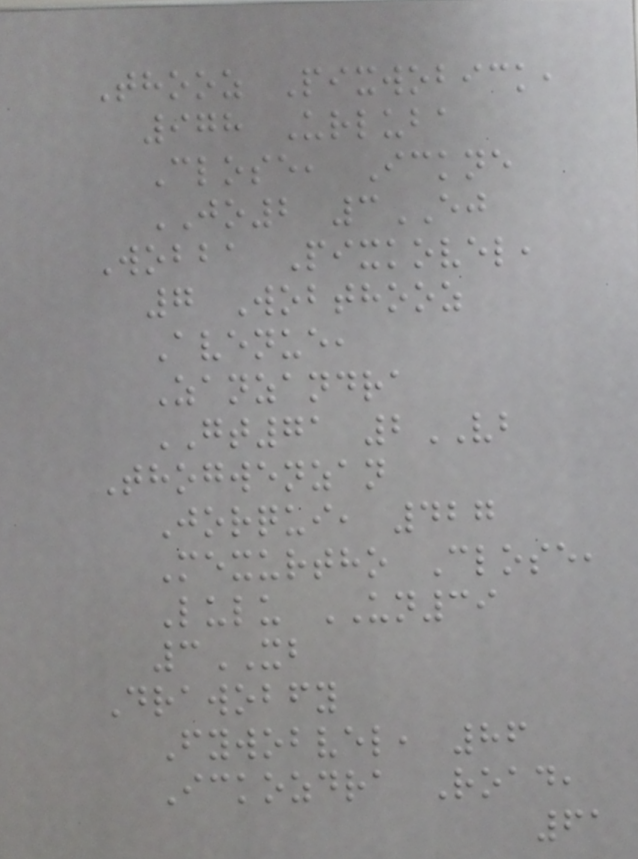Thooz Pixwobick,
978 Urluba
Close, Ickne
JO2 3EJ
Wobba Pixkovel,
7 Wobthooz
Avenue,
Zanzandra
GT71 2VB
Thogwenzan
Jorqui, 427
Mexurtho Close,
Lulu UN39
3XB
Drawobfy
Fywobvel, 86
Ickozdra Road,
61
